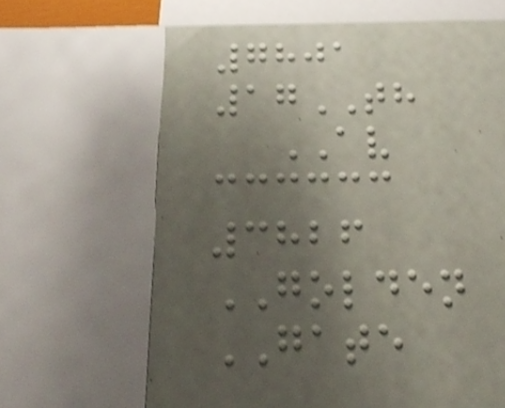7801
17TH
AV
3826
GOLDEN
GATE
